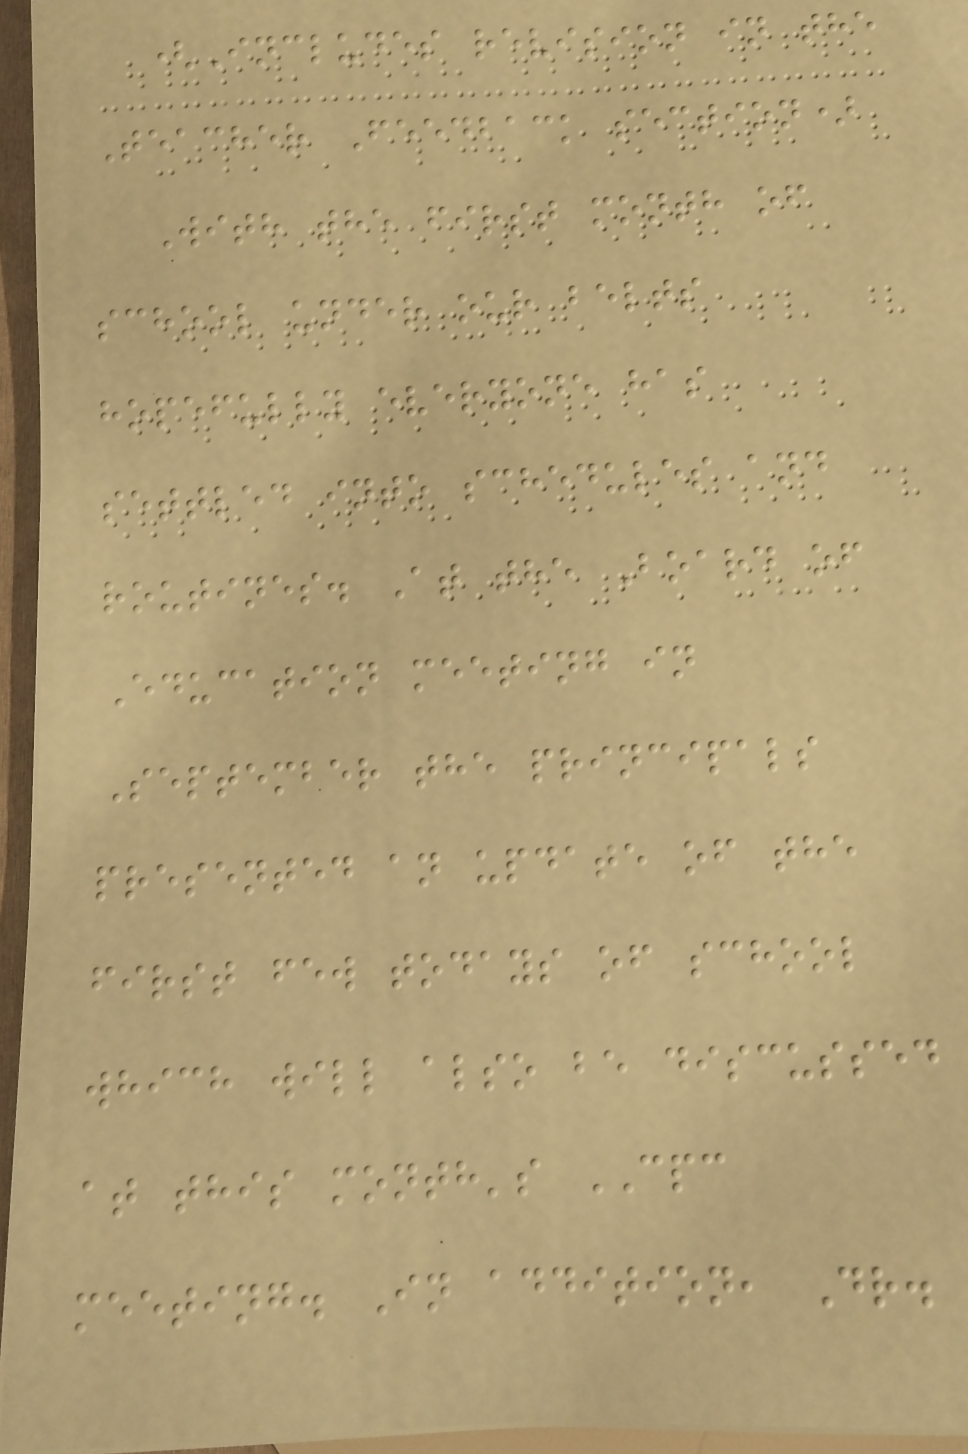(Includes revision in the
Teacher Feedback section)
With the first month of
school under our belts
hopefully everyone has
settled into schedules and
routines. At the Board of
Education meeting in
September the principals
presented an update of the
first few todays of school
which will also be discussed
at this month's CPC
meeting. In addition, Dr.
